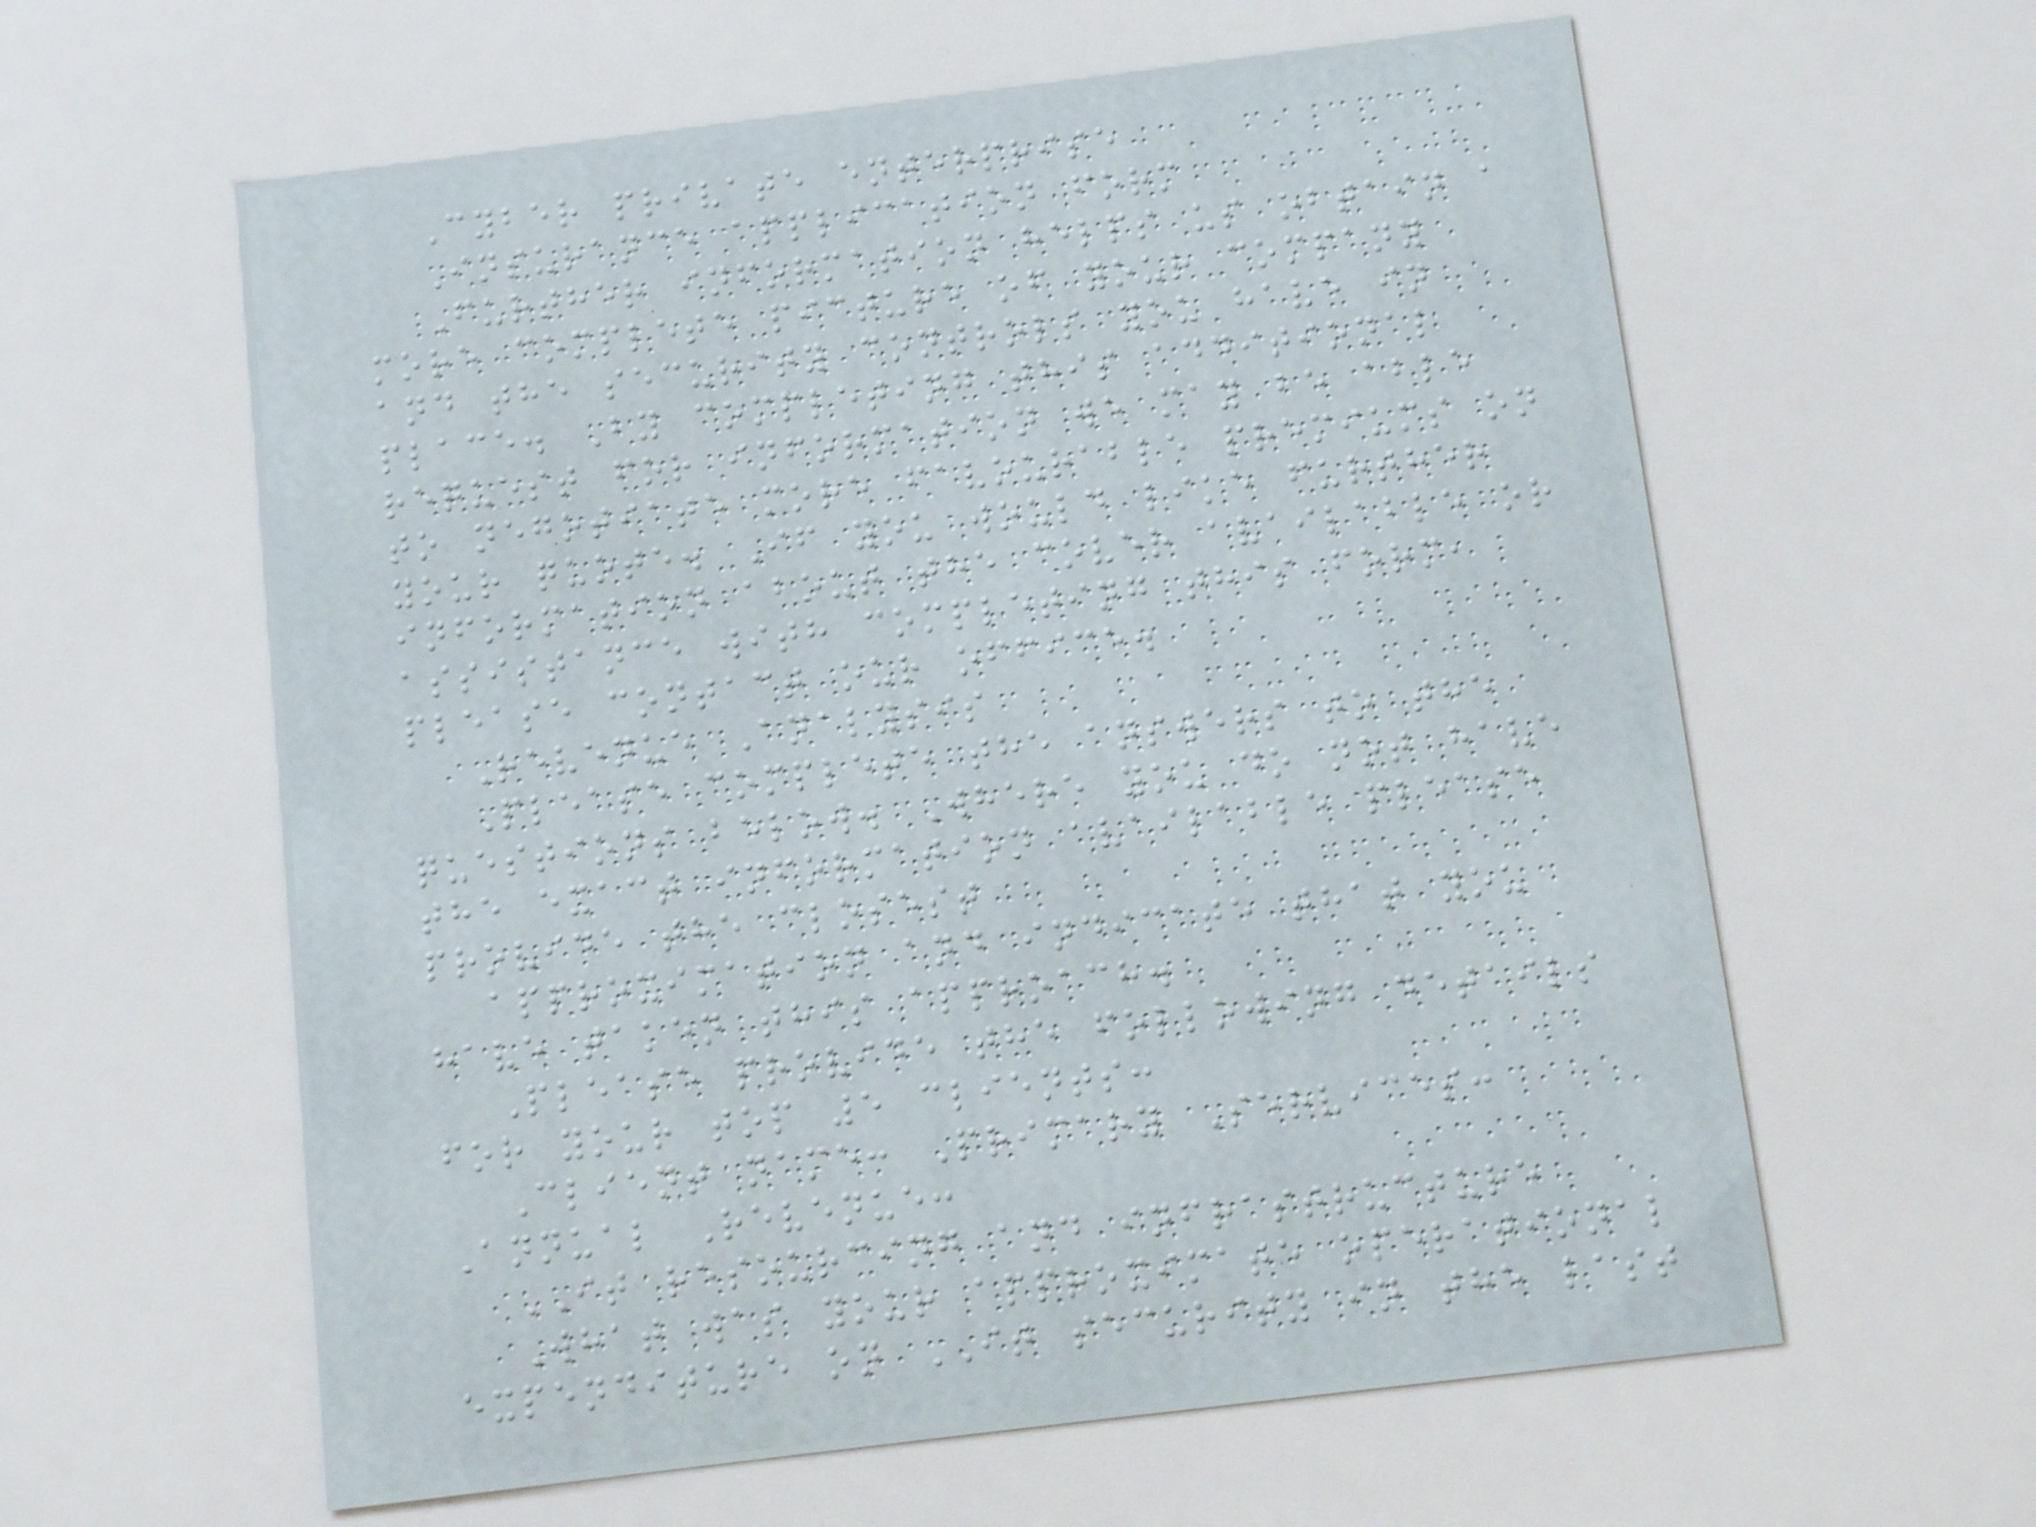Cyber private enterprise
Insurance application form
Further information helps us obtain a
more complete picture of your company
and the security controls you have in
place. By completing this additional
request for information we may be able
to negotiate more favourable premiums on
your quote. If you would like further
information about the cover available or
assistance with completing this form,
please contact our office.
Revenue Analysis
Please complete the answers to the
questions below. Where you do not have
the exact information available please
provide the closest
approximation and indicate that you
have taken this approach.
Please provide the following details
for your top 5 clients:
Client name: Primary Services:
Annual Revenue:
IT resourcing and infrastructure
What was your approximate operational
expenditure on IT security in the last
